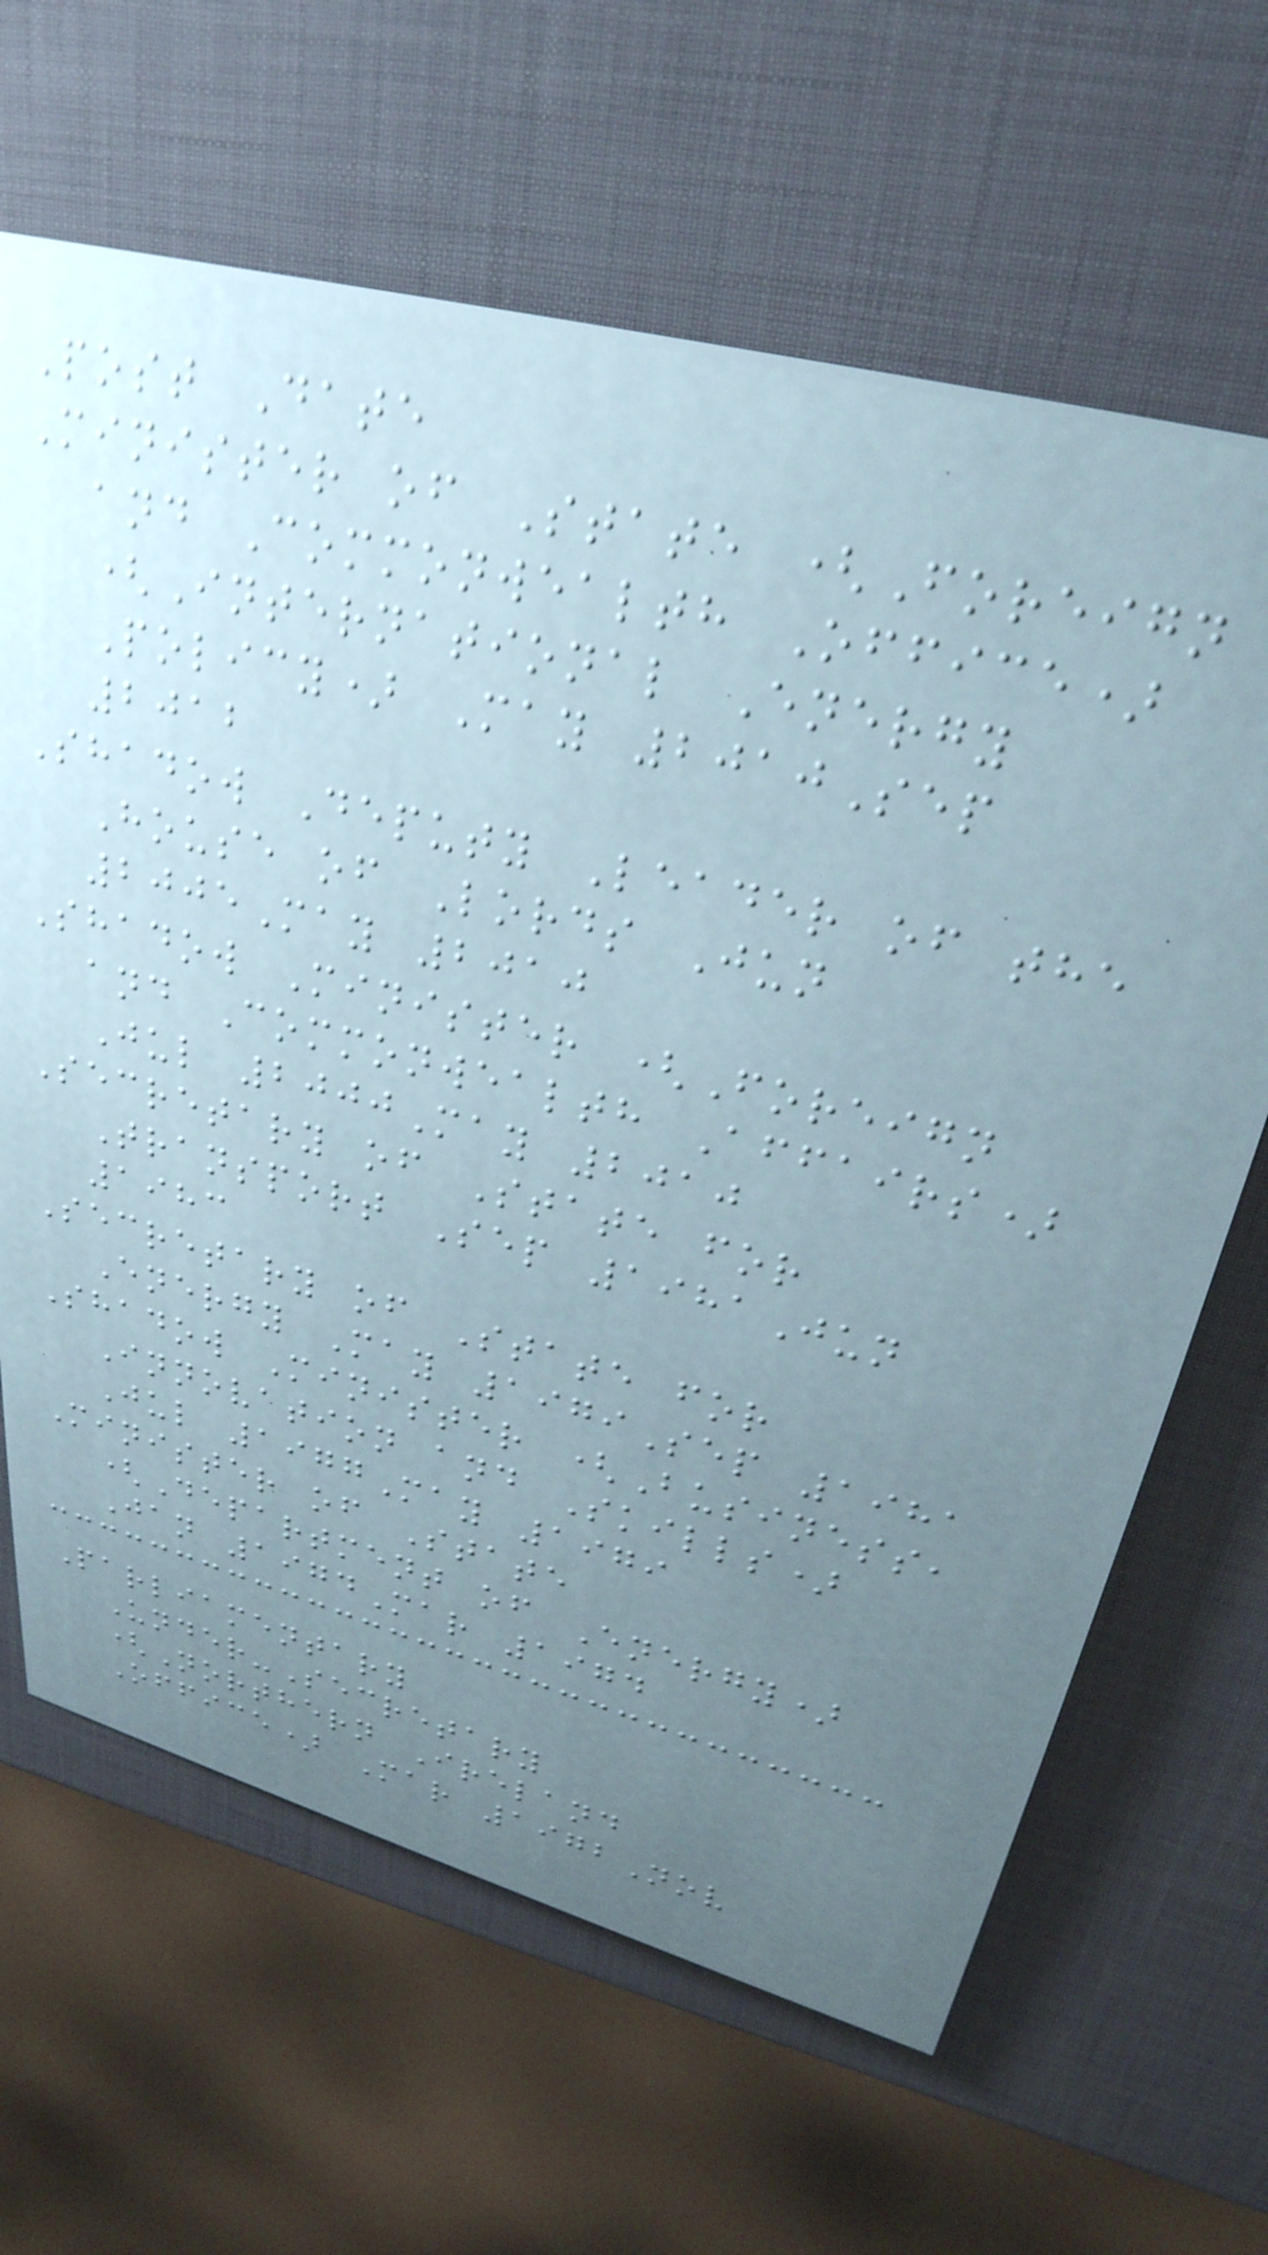Post Date
Minister of State (Foreign
and Commonwealth Office)
(International Energy
Policy) May 2010Sep
2012
Shadow Deputy Leader of the
House of Lords Jun
2005May 2010
Shadow Minister (Foreign
and Commonwealth Affairs)
Jul 2000May 2010
Secretary of State for
Transport Sep 1981Jun
1983
Secretary of State for
Energy May 1979Sep 1981
Shadow Minister (Business,
Innovation and Skills)
Jul 1977May 1979
Minister of State
(Department of Energy)
Jan 1974Mar 1974
Parliamentary
Under-Secretary
(Northern Ireland
Office) Mar 1972Nov
